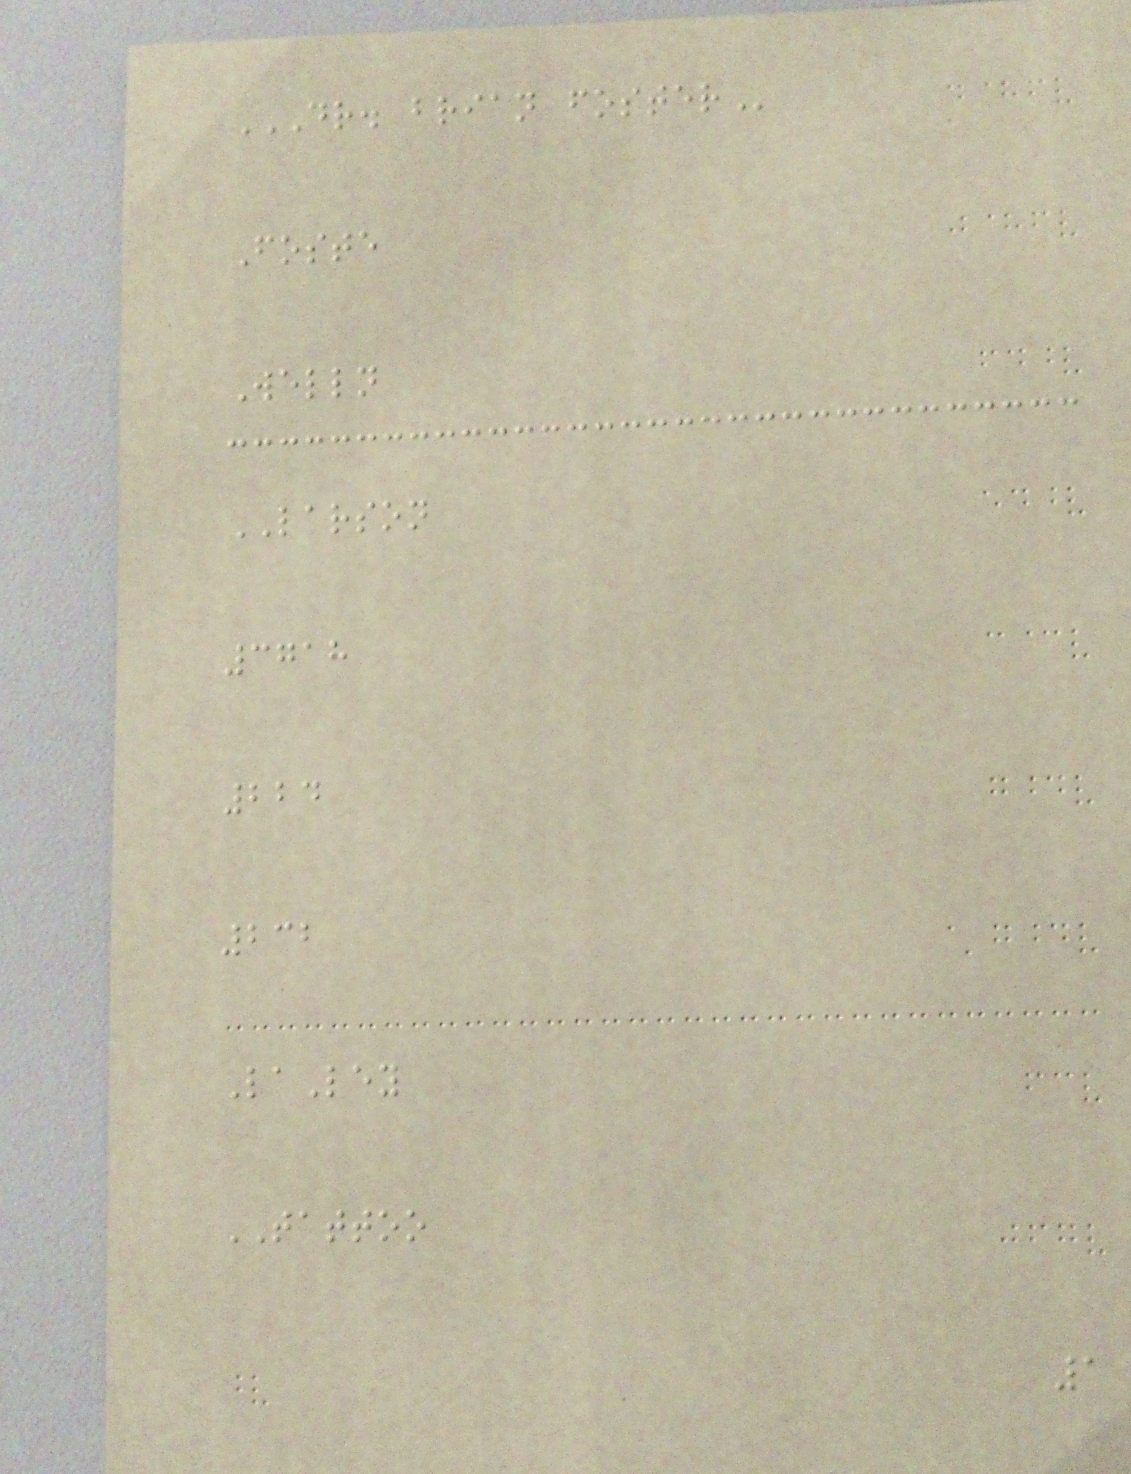DR. BRIAN FOSTER
Foste
Welln
LARSON
3718
224
232
LaLey
TATTOO
1
